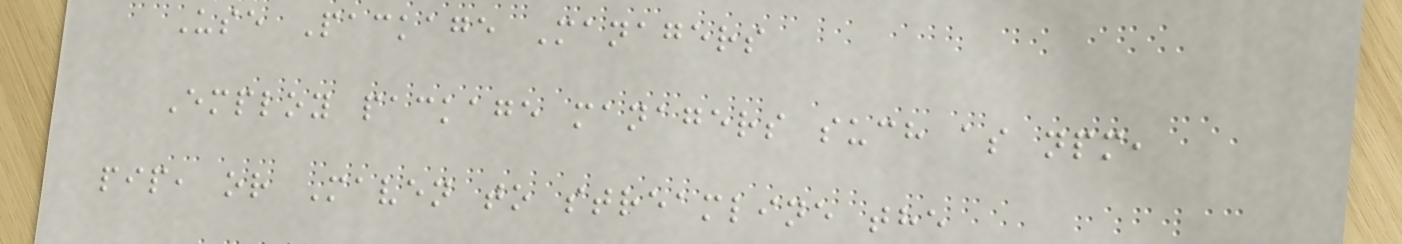Use Package Managers
Employ package managers such as npm,
pip, or Maven to streamline the
